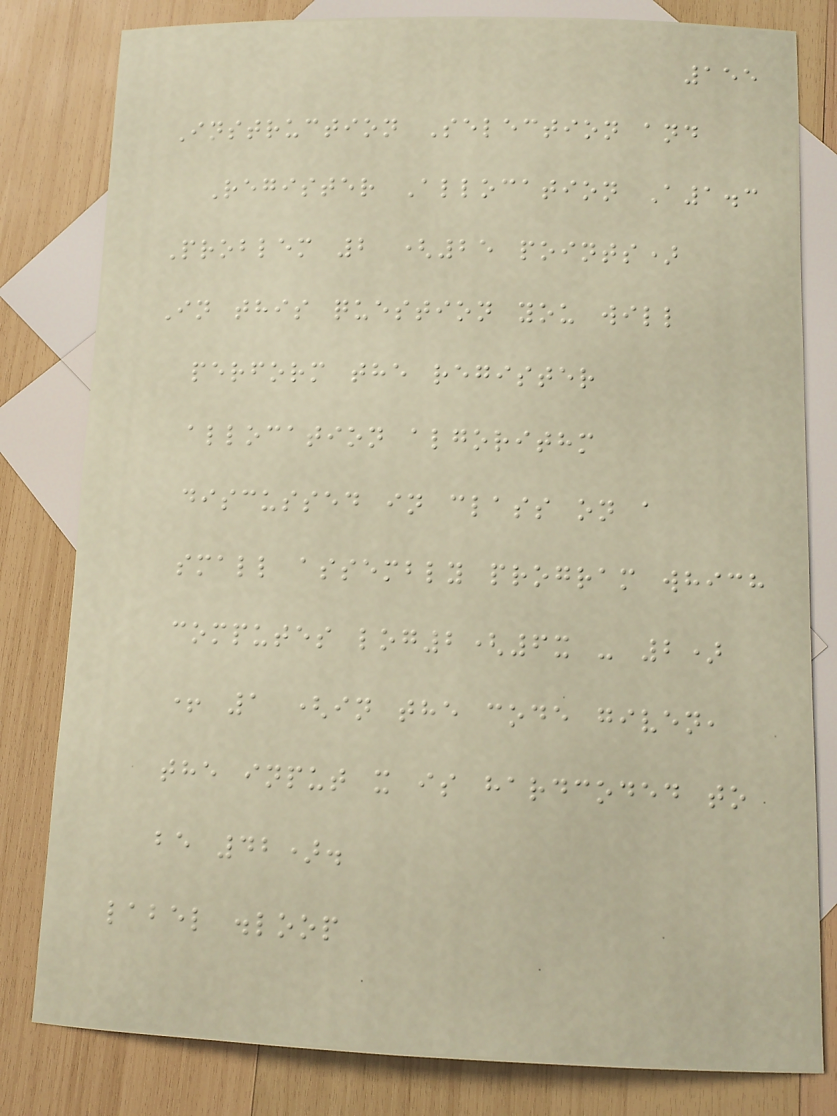155
Instruction Selection and
Register Allocation A1.3
Problem 2 (25 points)
In this question you will
perform the register
allocation algorithm
discussed in class on a
small assembly program which
computes log2(6x - 2)
+ 1 (in the code given,
the input x is hardcoded to
be 42).
label .loop
